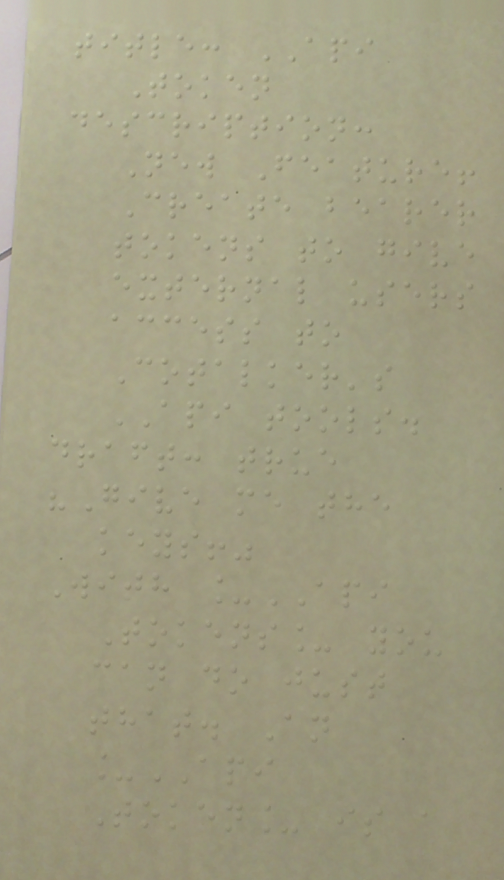title: API
Token
description:
New Feature!
Create bearer
tokens to give
external users
access to
Cotalker's
API tools.
draft: true
"Give me the
keys!"
With _API
Tokens_ you
can do just
that. An
_API
Token_ is a
